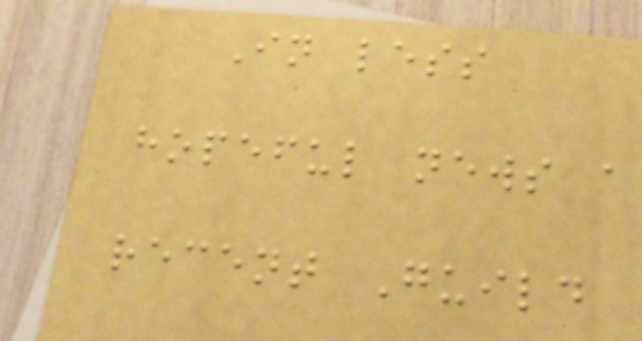In less
hopeful news a
recent Guild
